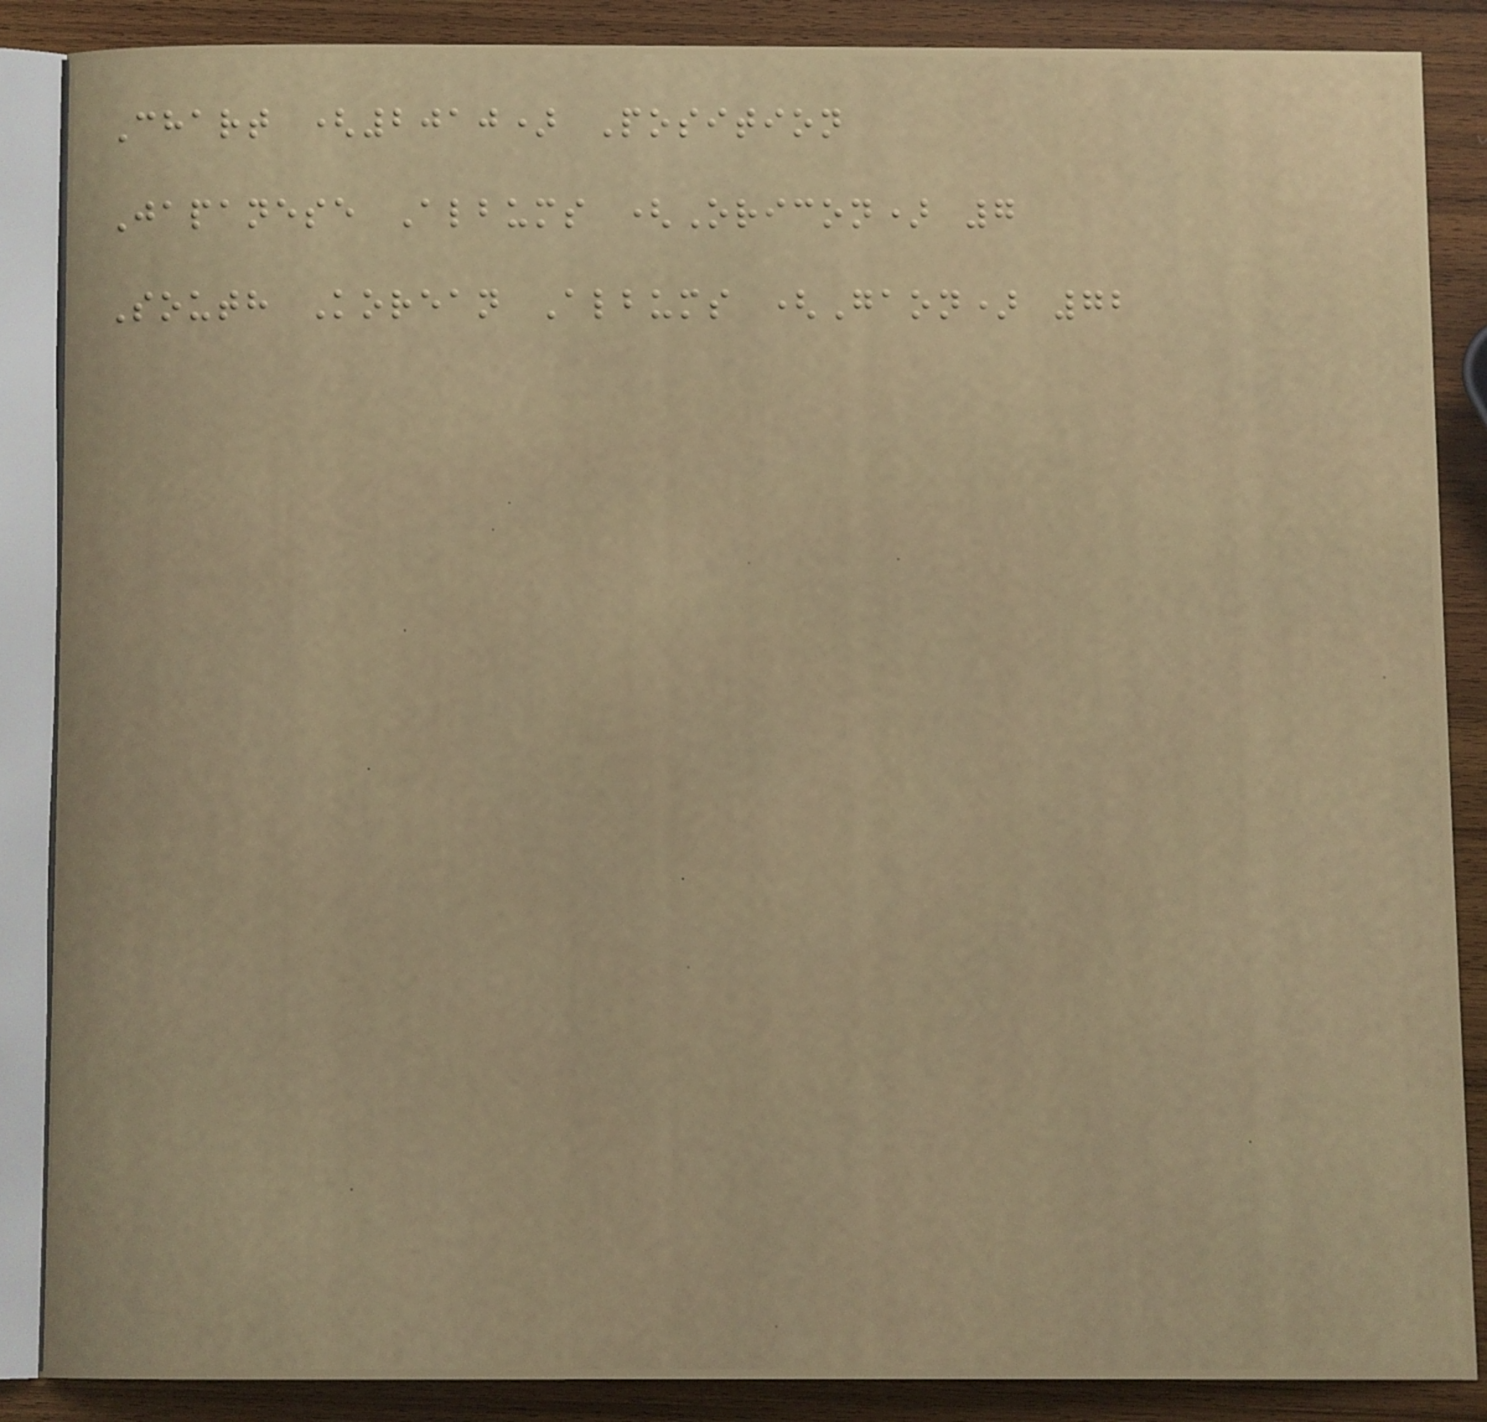Chart (2010) Position
Japanese Albums (Oricon) 7
South Korean Albums (Gaon) 72
